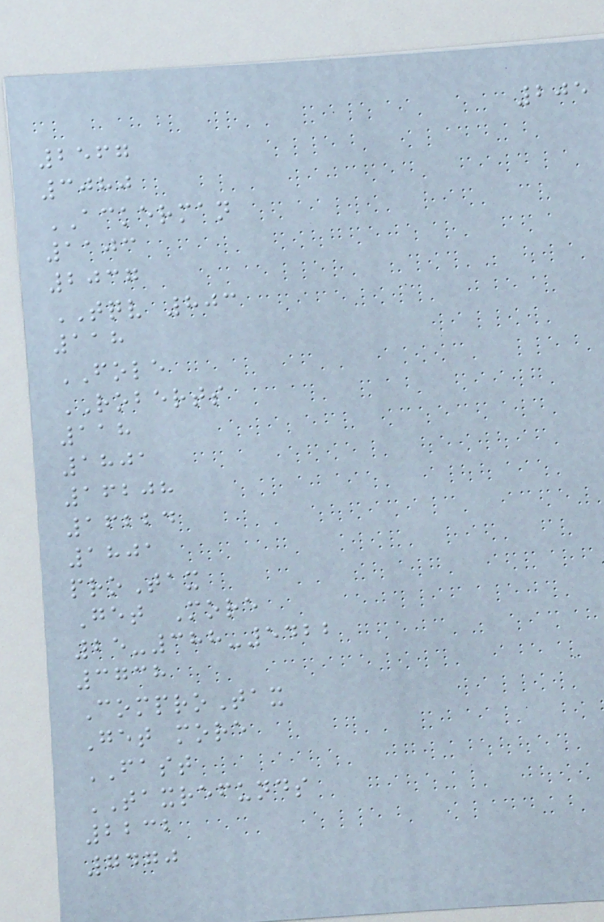205
2567
3080
ACKERMAN
1103
2037
TQV 803
118
FOLE
ROBERTS
118
1801
16208
16224
1801
proTax
Get More
25-388-5422
3738
ComproTax
Get more
FAST
TAXREFUNDS
2232
7470
